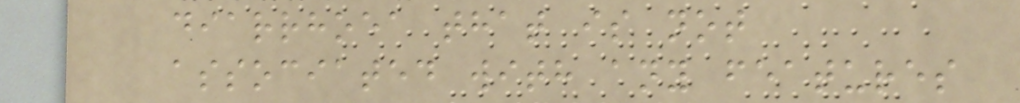diarrhoea that is not
associated with any features
